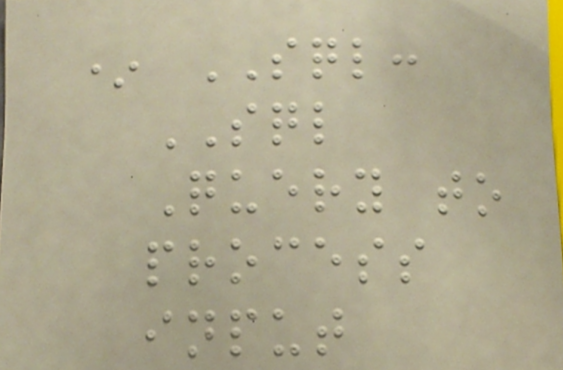* SQL:
SQL
Query to
process
input
